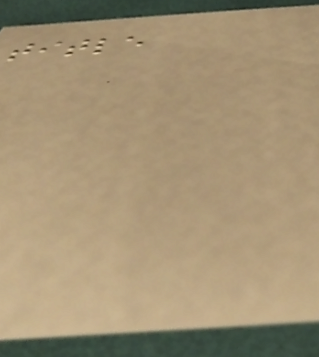title
